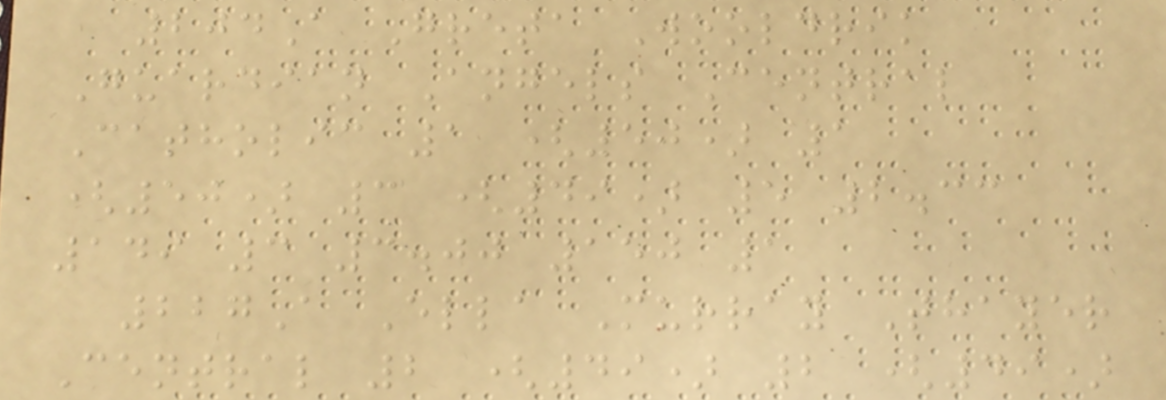204A Greta Wooldrik
Guardian Angels Central
Catholic 1 (50) 1
(50) 3 (49) 5 2.33
149 3 3.00 150 1
227A Ella Murray Thayer
Central 2 (49) 2 (49)
